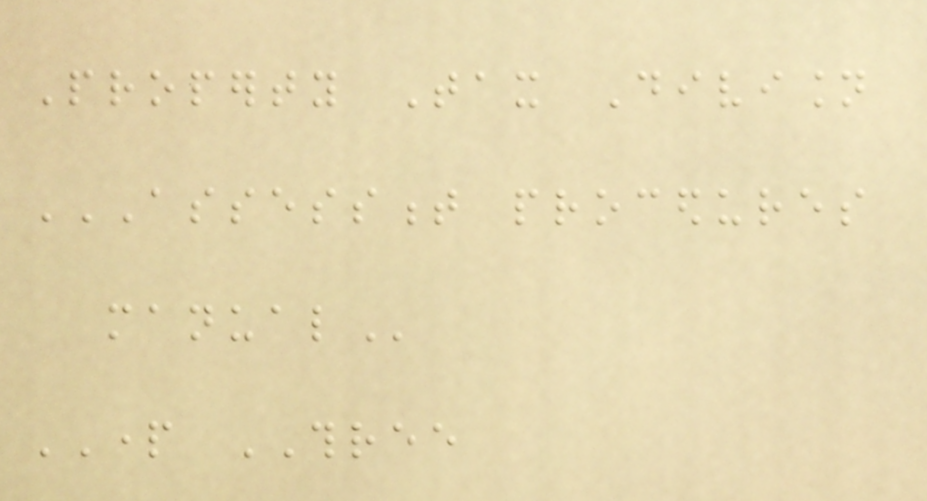Property Tax Division
ASSESSMENT PROCEDURES
MANUAL
PART THREE
